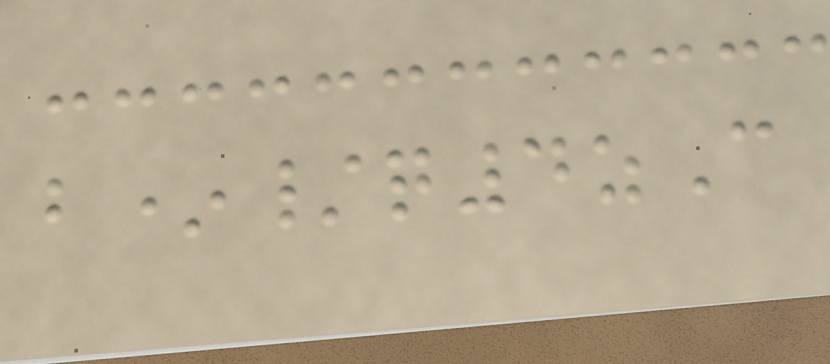b*/q4zC
